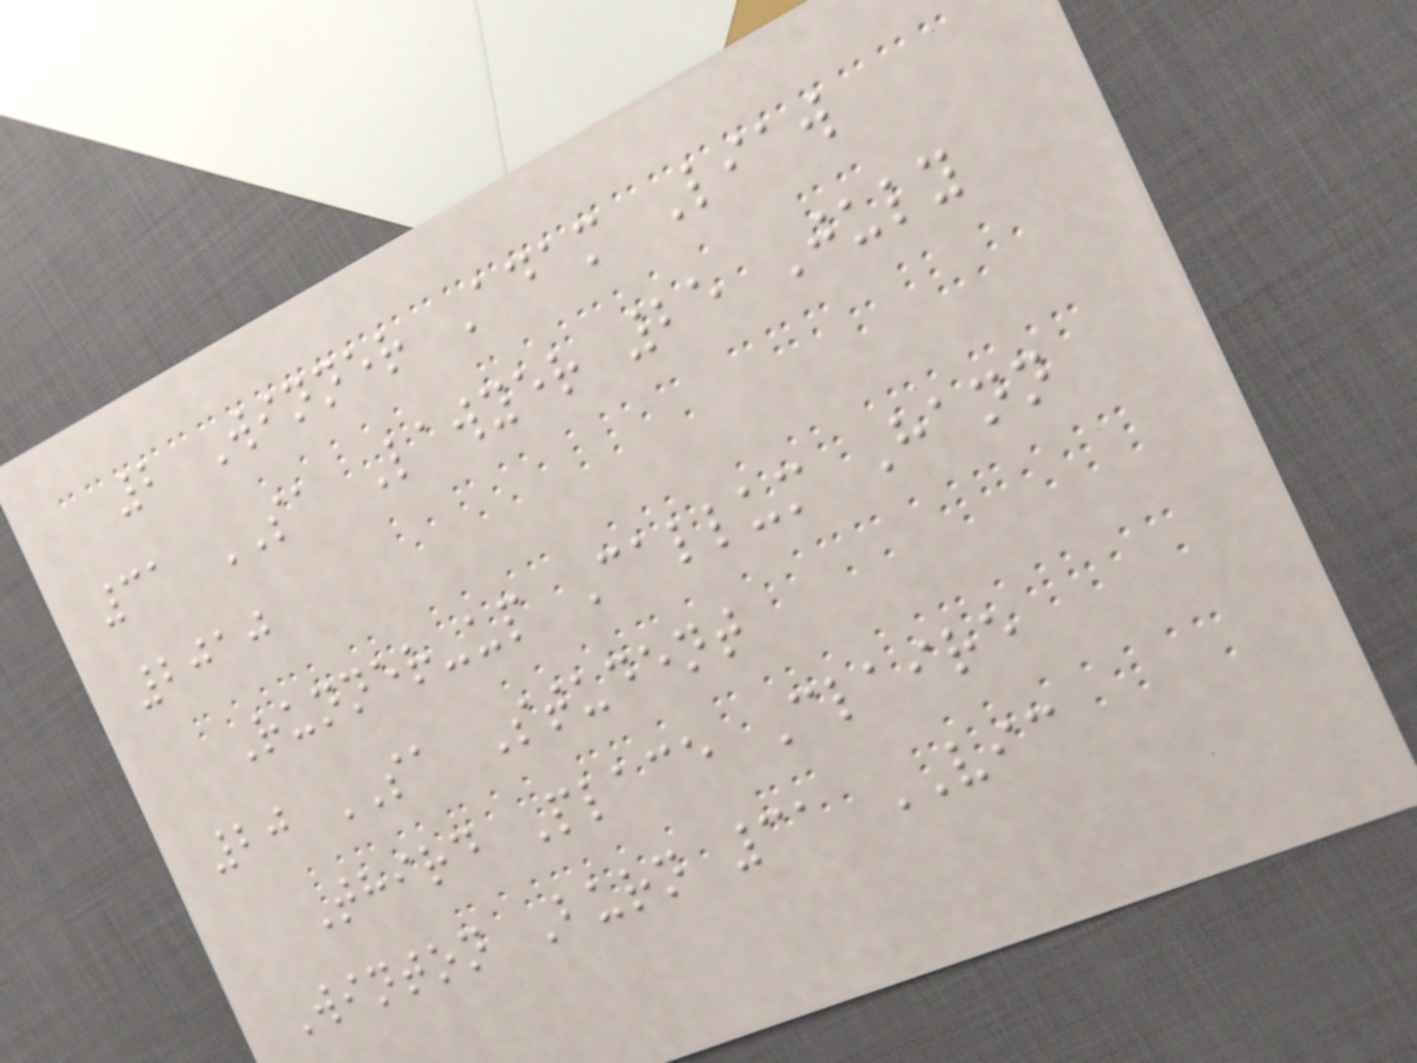2 Winner Adam Liaw
31 SA Lawyer 25 July
2010
Runner-up Callum Hann
20 SA Student
Third Place Claire
Winton Burn 31 VIC
